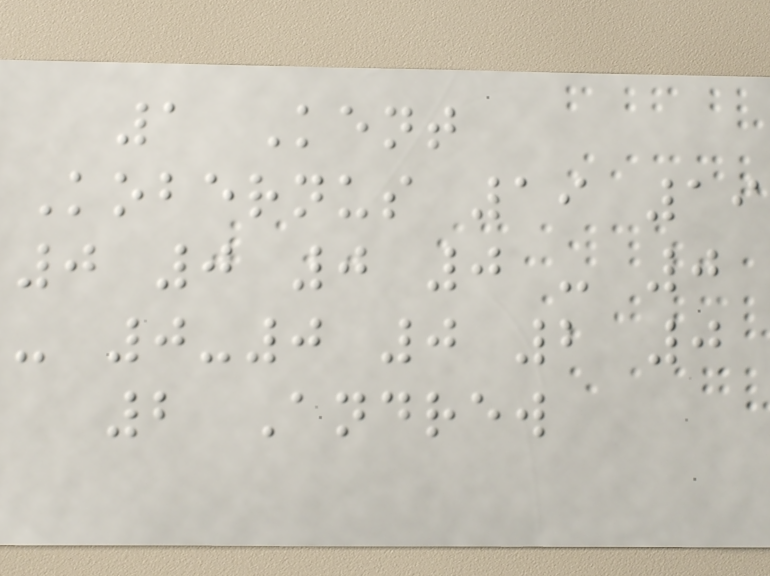1 Kent
Kobernus 19 19
0 0 0 0 - 0
- 0-0 0 2 0
2 Andrew
